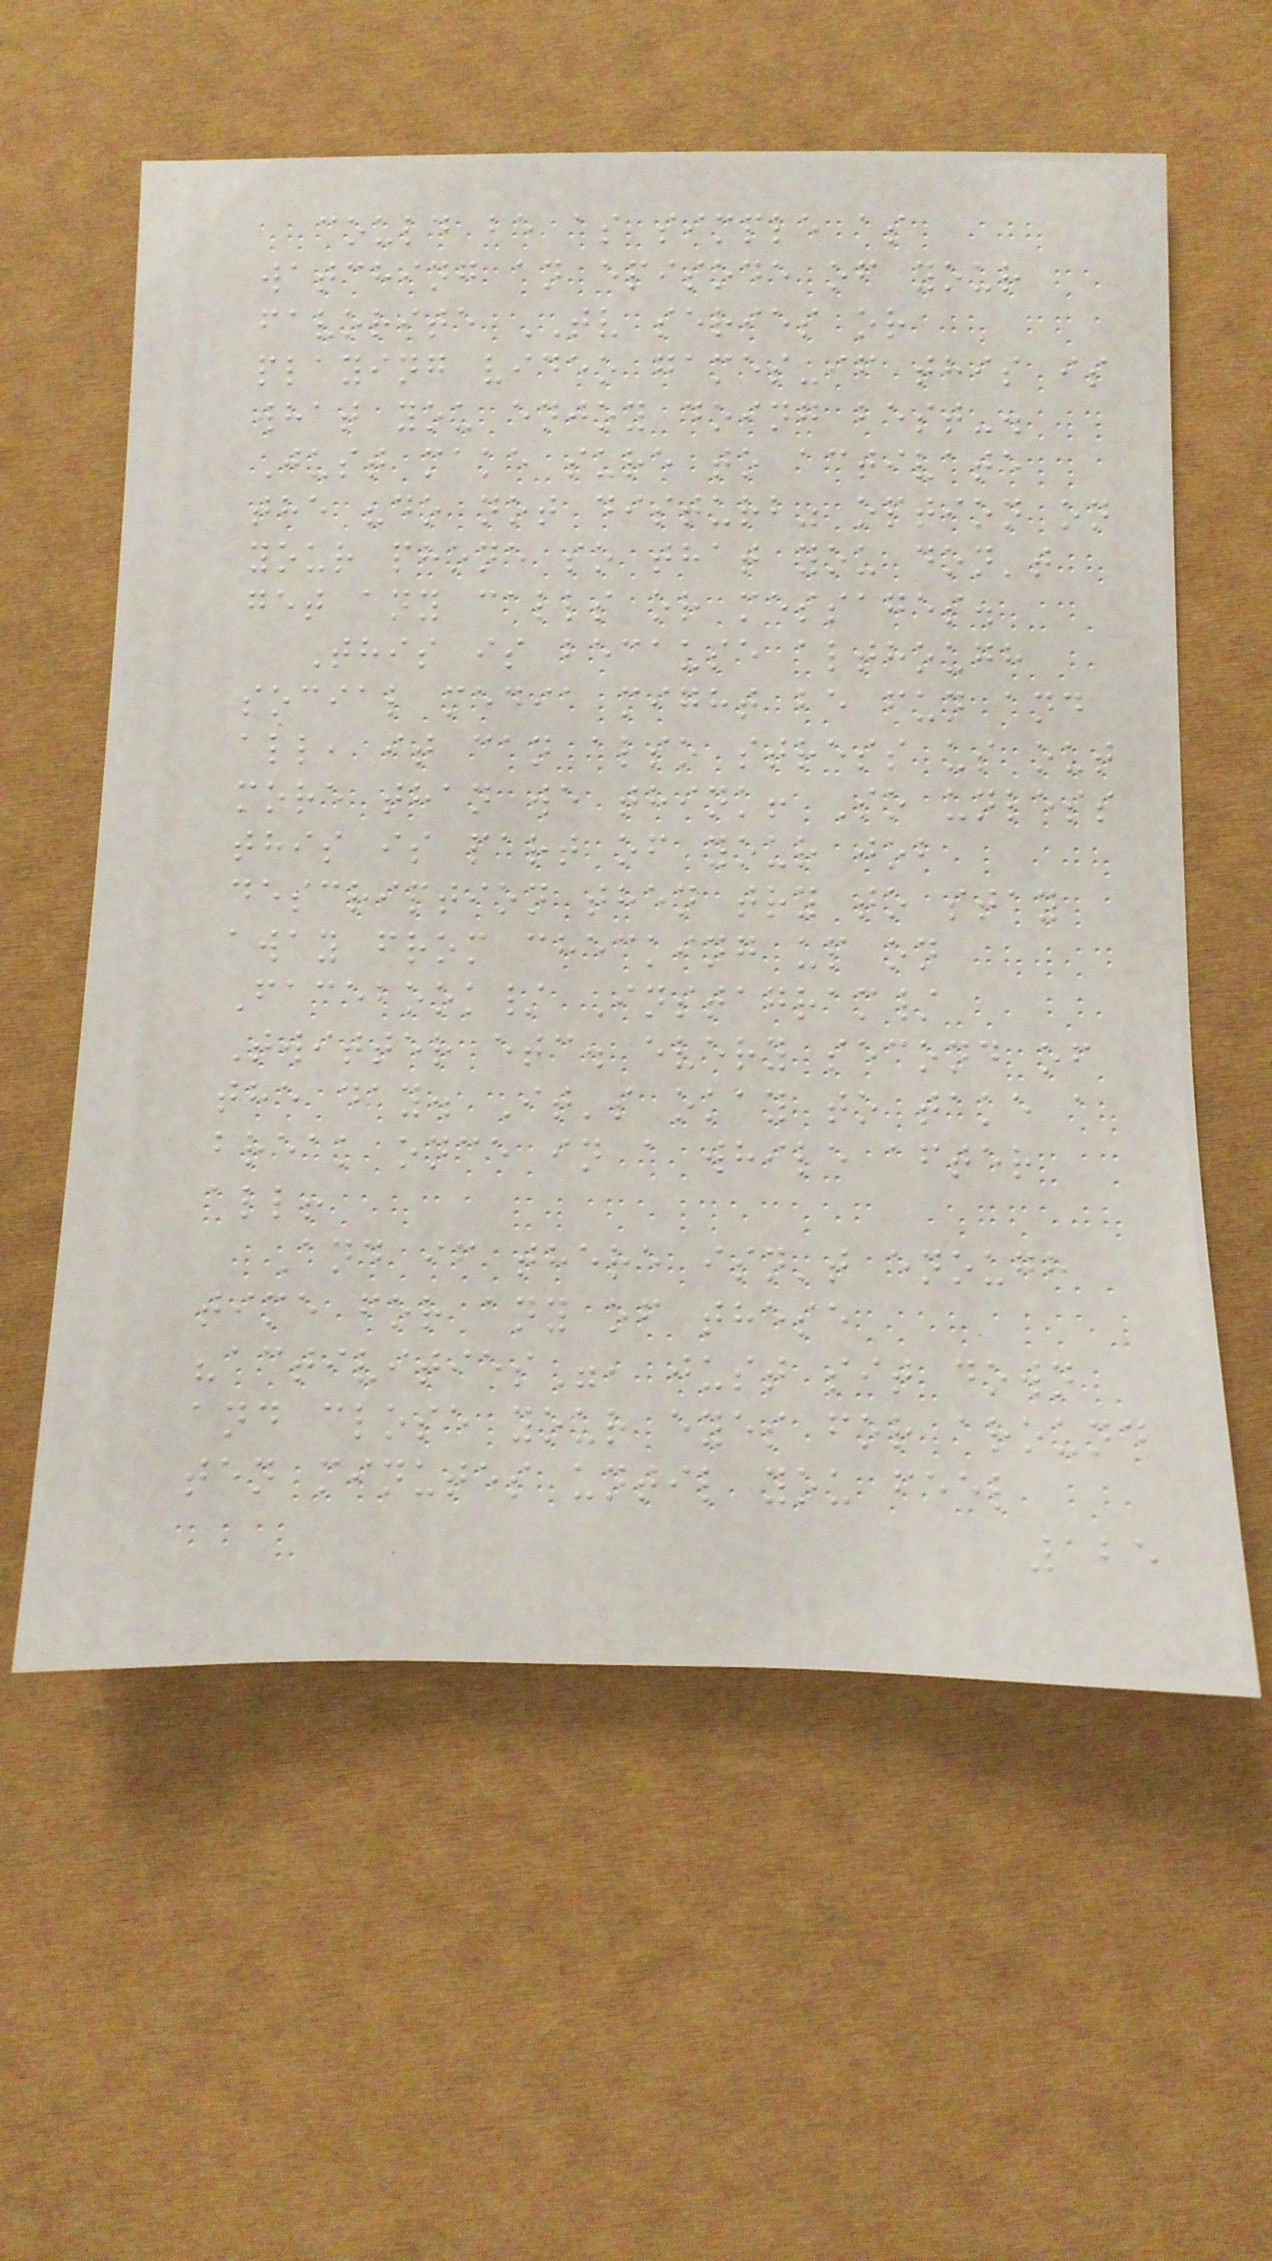could be as simple as
watching an episode of your
favorite TV series or
playing video games-if this is
what you enjoy doing best-.
Just make sure to activate
the "do not disturb" option on
your phone so that you don't
get any calls or messages.
This is because although
social media might be fun and
all, it can also stress us out
more than we think! So unless
this is part of your job
description then try to stay
away from checking up on
Facebook/ Instagram/
Twitter etc. every second of
the day. It's okay to take a
break once in a while after
all!
And if there isn't enough
time for any of these
"activities", just sit down
and close your eyes for around
ten minutes until you feel
125
